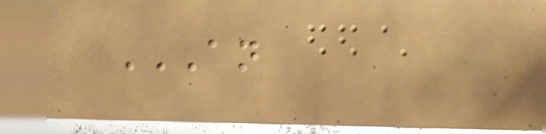AN
